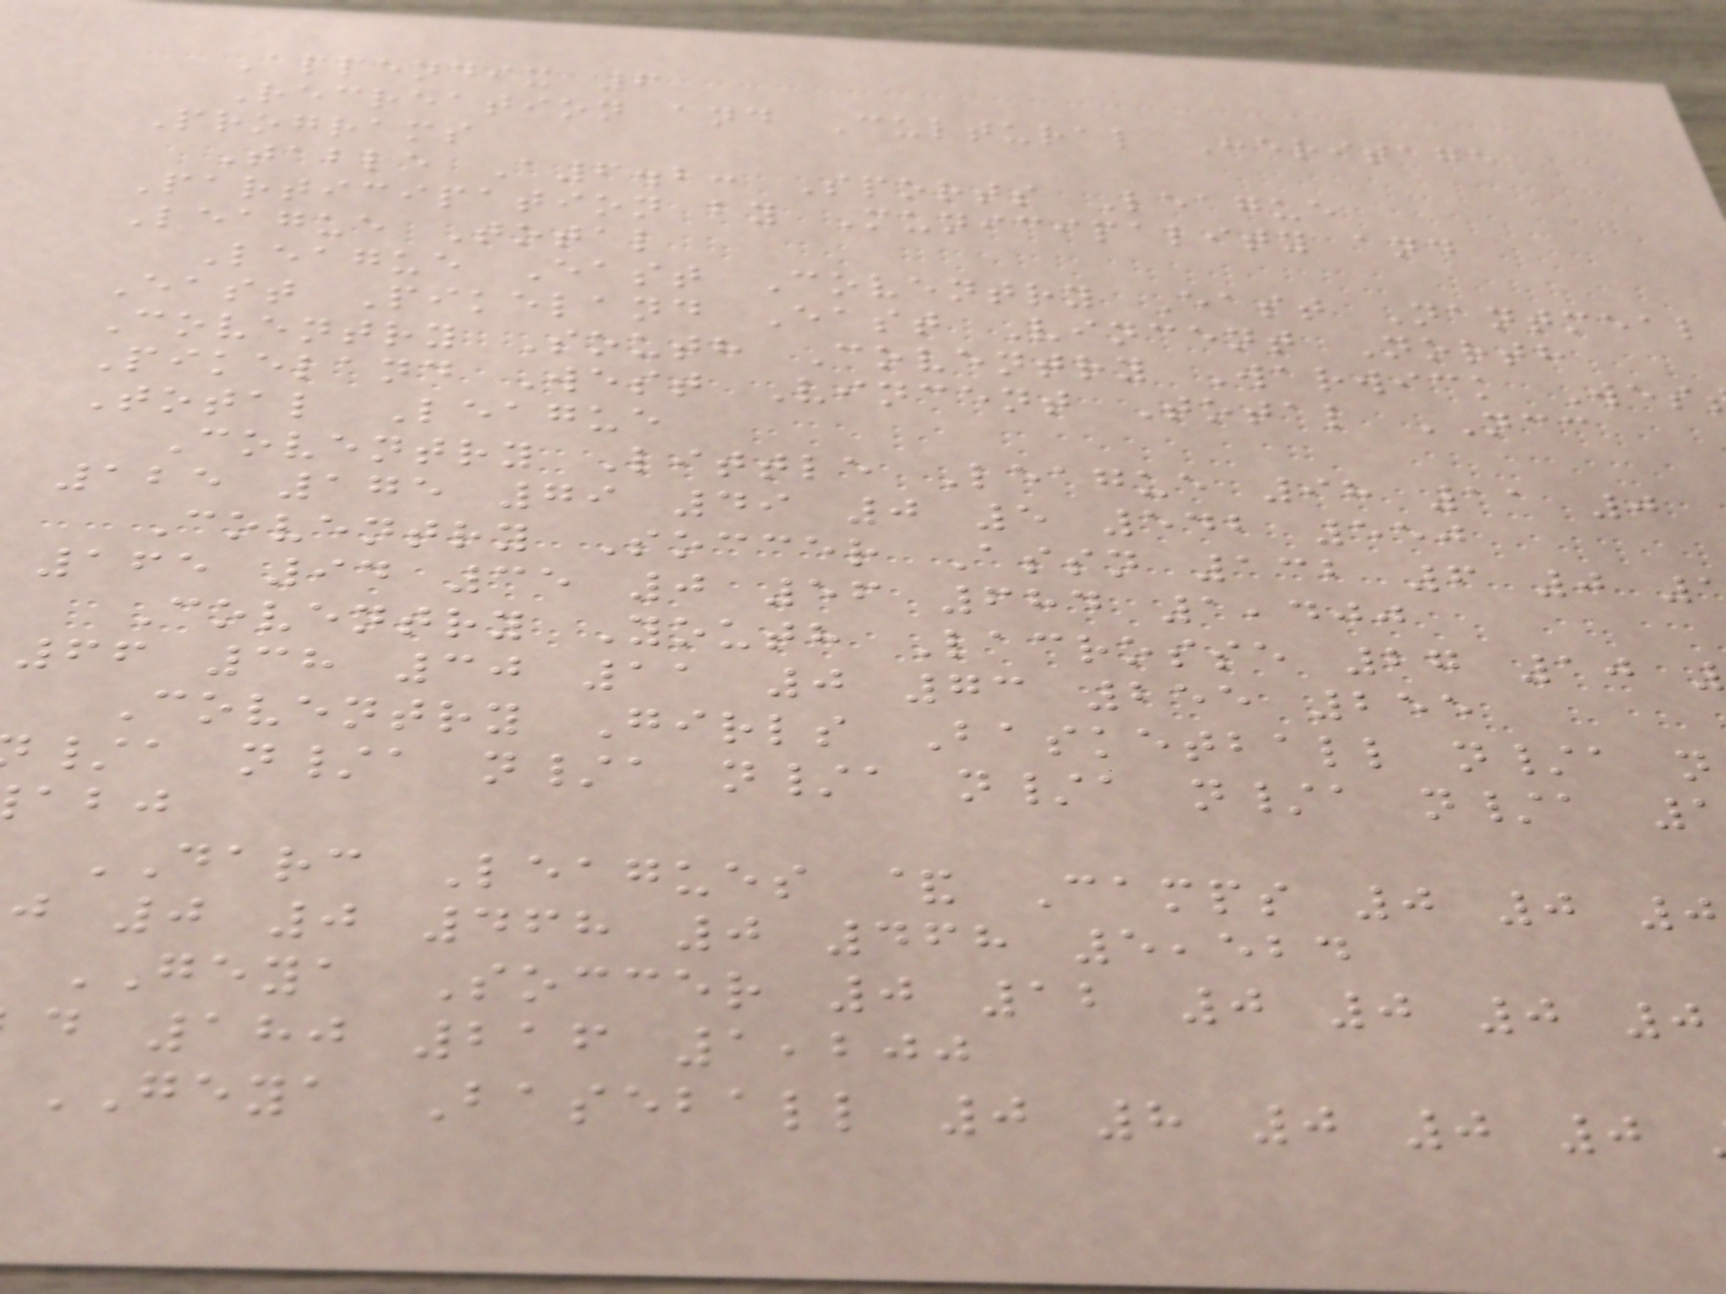Appendix 6
Recreation and Cultural Heritage
Programs
Table A6.2: Sports League
Participation by Municipality and
League Total
League East Coventry East Nantmeal
East Pikeland East Vincent North
Coventry South Coventry Warwick Wes
Pikeland West Vincent Total NCC
Total League
Coventry Little League 98 11 0
125 175 79 49 0 5 542 550
Coventry Soccer Assn 132 6 0
165 94 35 0 56 684 1,400
Coventry Youth Lacrosse 27 10
66 38 30 11 0 73 255 255
Coventry Girls Basketball n/a n
/a n/a n/a n/a n/a n/a n/a
DARC Leagues & Camps 0 0 0
j 0 0 468 0 468 5,524
GEYA Soccer 0 12 0 0 0 0
d 180 216 1,200
GEYA Baseball 0 8 0 0 0
